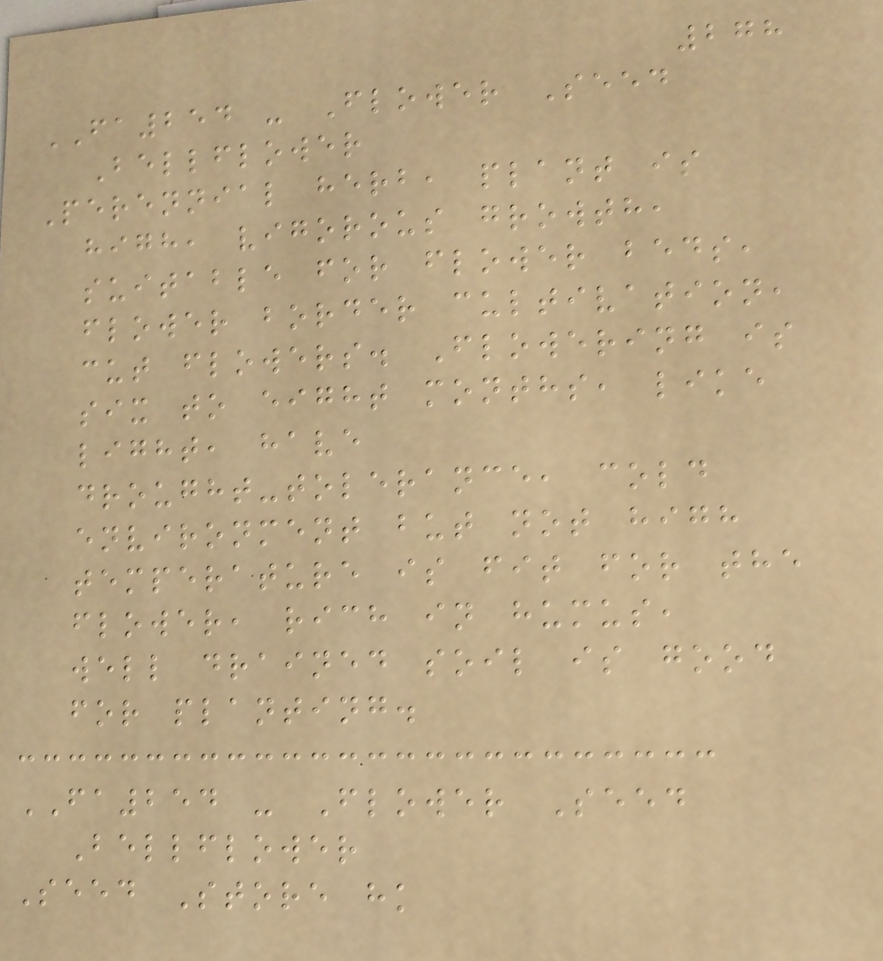278
FA254 - Flower Seed
Bellflower
Perennial herb, plant is
high, vigorous growth,
suitable for flower beds,
flower border cultivation,
cut flowers. Flowering is
six to eight months, like
light, have
drought-tolerance, cold
environment but not high
temperature is fit for the
flower, rich in humus,
well drained soil is good
for planting.
FA254 - Flower Seed
Bellflower
Seed Store hk
